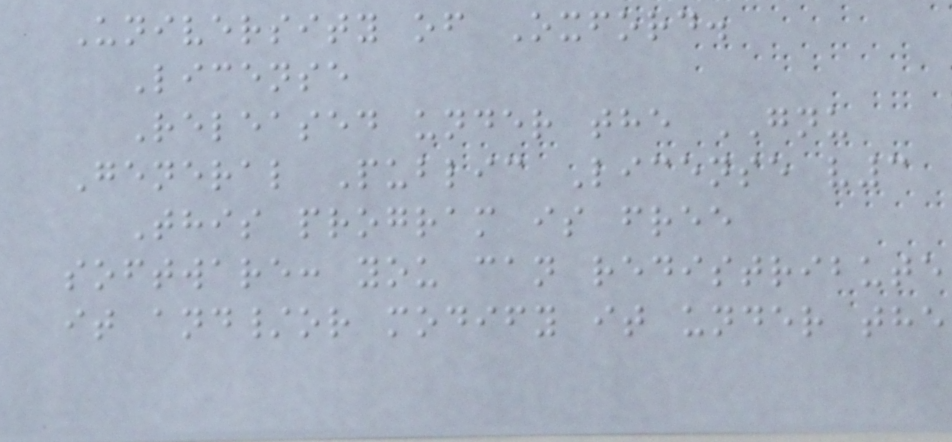University of Oxford.
License
Released under the GNU
General Public License v3
This program is free
software: you can redistribute
it and/or modify it under the
